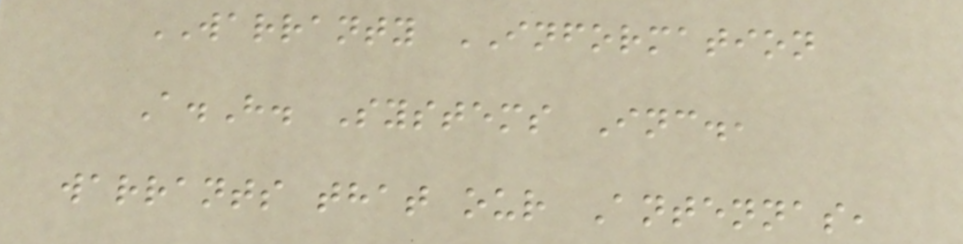WARRANTY INFORMATION
A.H. Systems Inc.,
warrants that our Antennas,
